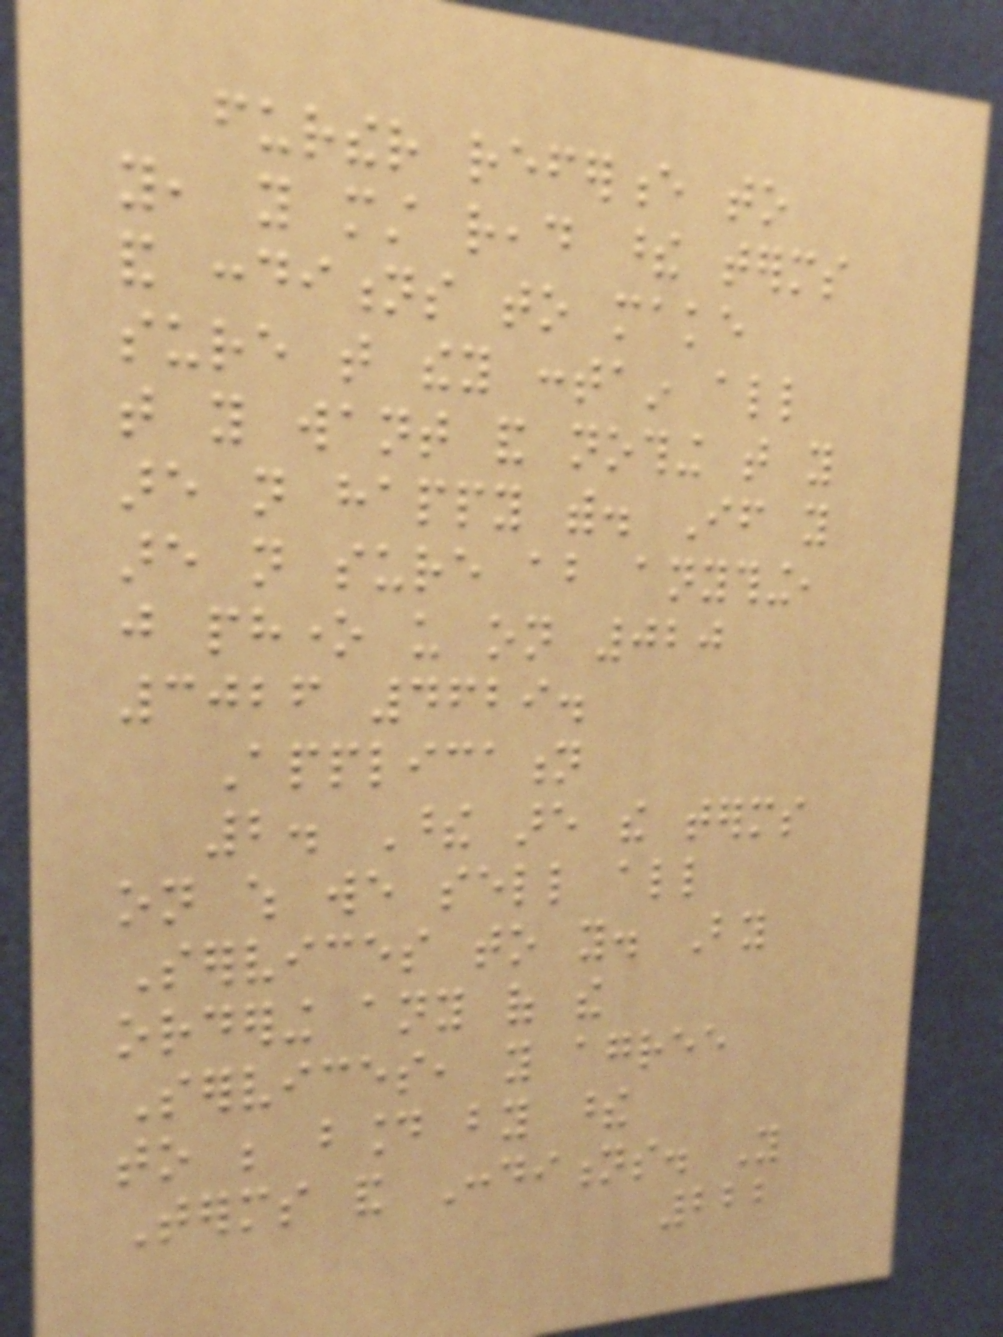further reference to
you, you must read these terms
and conditions to make
sure that they contain all
that you want and nothing that you
are not happy with. If you
are not sure about anything,
just phone us on 020
3026 4629.
Application
2. These are the terms
on which we sell all
Services to you. By
ordering any of the
Services, you agree
to be bound by these
Terms and Conditions. You
222
